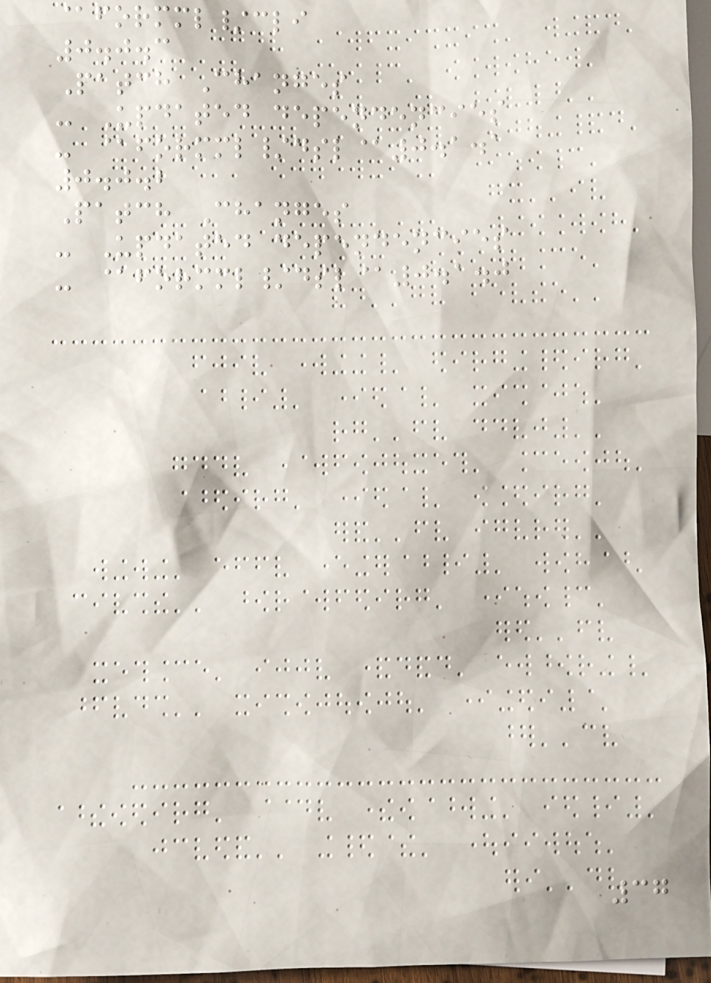@formml/cli
0.0.3
Patch Changes
- Updated dependencies
- @formml/dsl@0.1.1
0.0.2
Patch Changes
- Updated dependencies
- @formml/dsl@0.1.0
37
